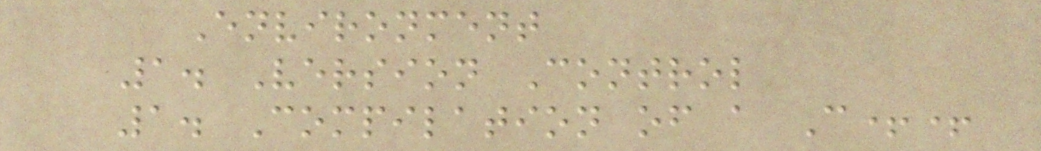Environment
1. Version Control
1. Compilation of a C++
